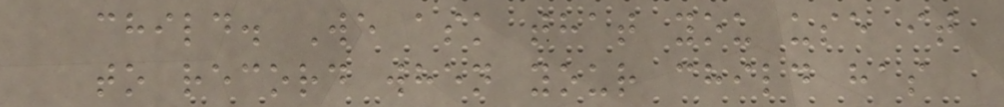child. We ask that you use it
to record when your child has
